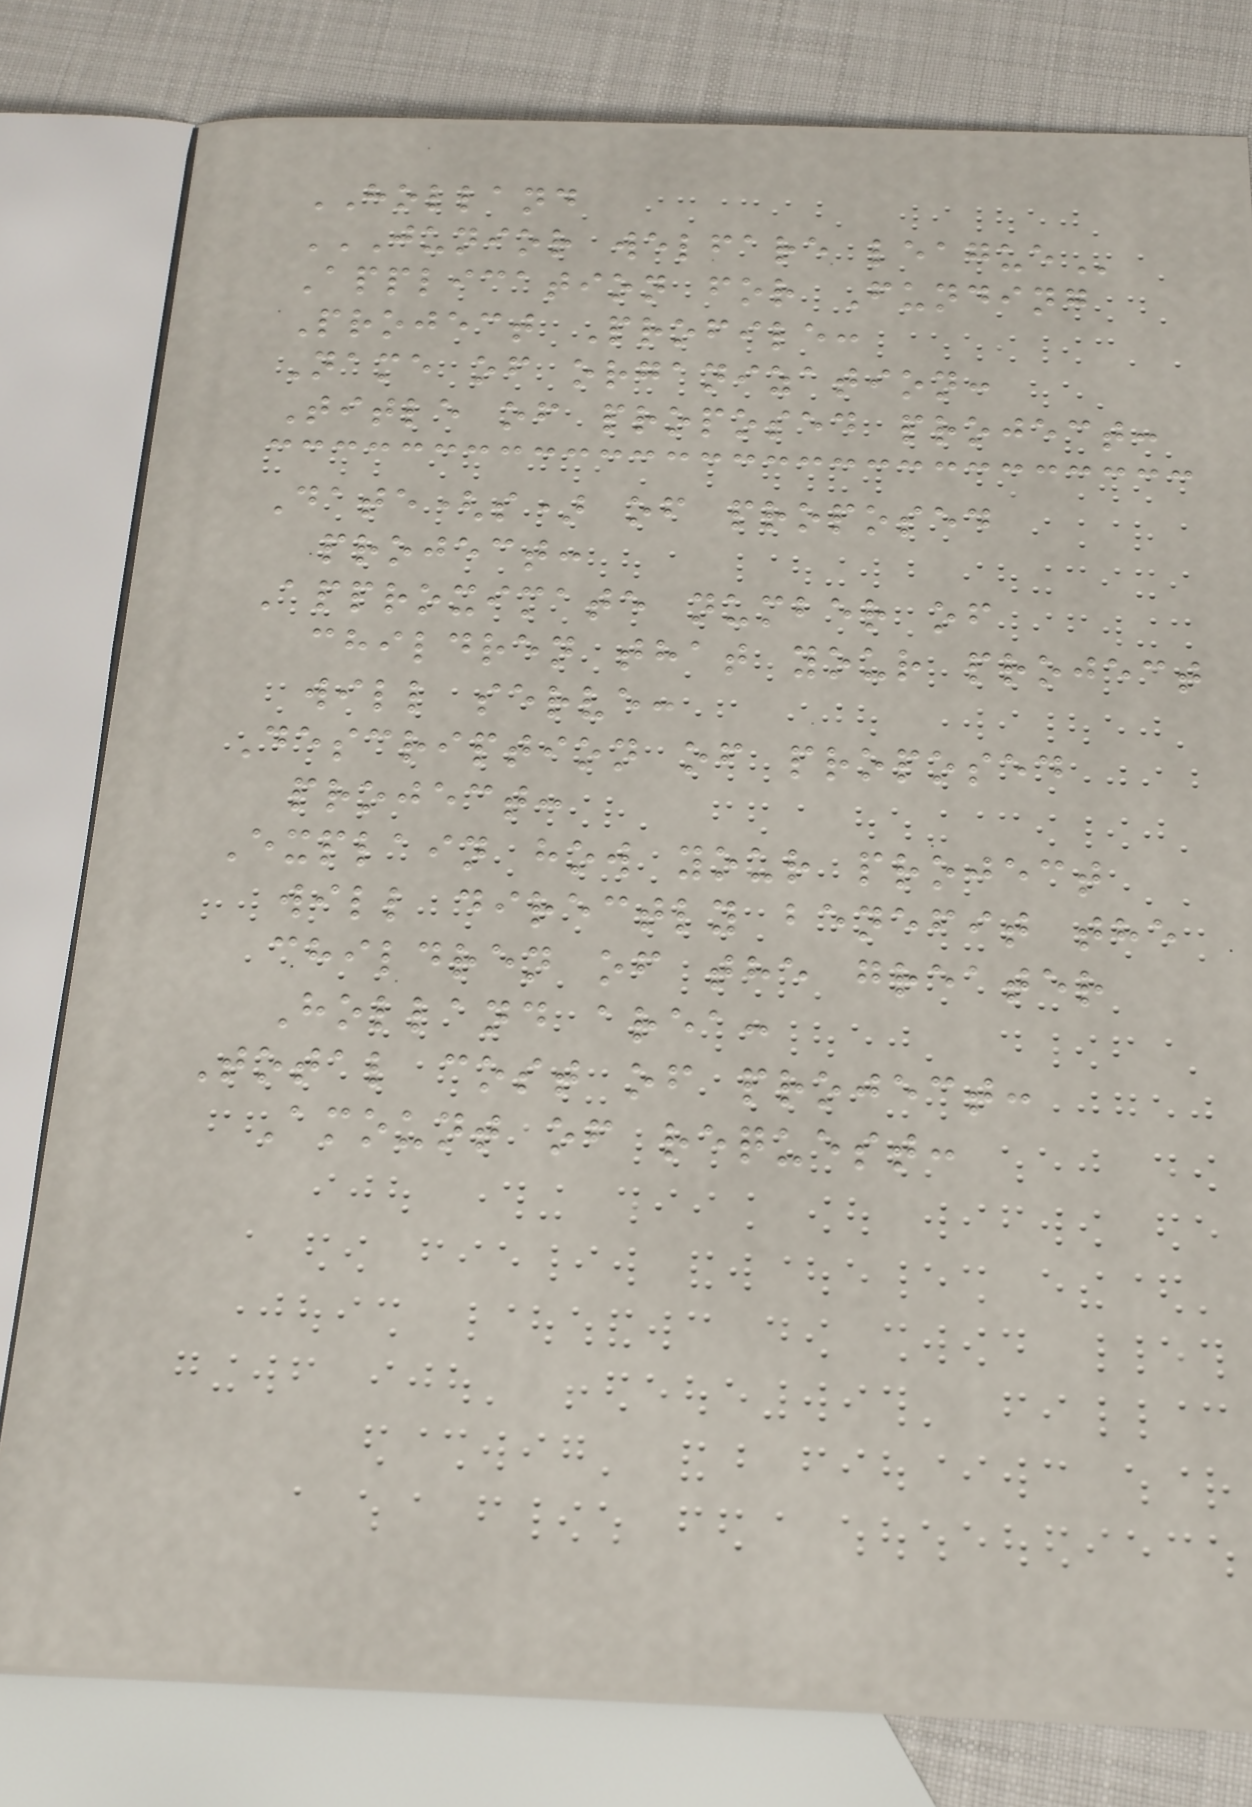HOLLAND
JUNIOR WELFARE LEAGUE
Application for Funding
Project Profile:
Name of organization:
Title of proposed project:
Date(s) of proposed
project:
Approximate number of
children that your project
will serve:
Description of proposed
project:
Explain how your project
will directly benefit the
children of the greater
Holland area:
Total cost of project:
Amount of request:
